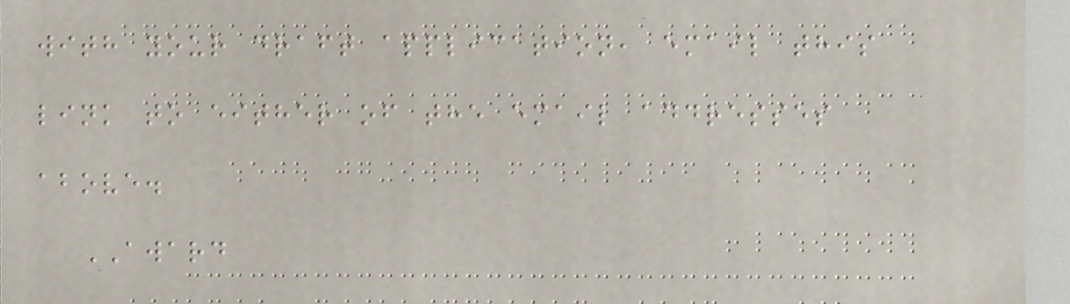with your draft application, email this
link to either of the email addresses
above.
AWARD
